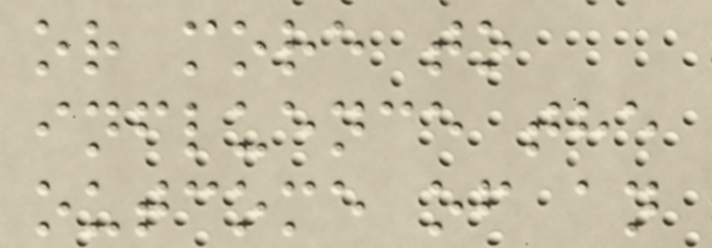or more to
influence the
outcome of an
